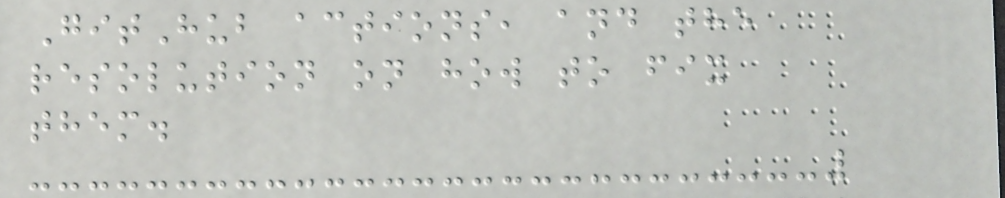GitHub actions, and the
resolution on how to fix
them.
